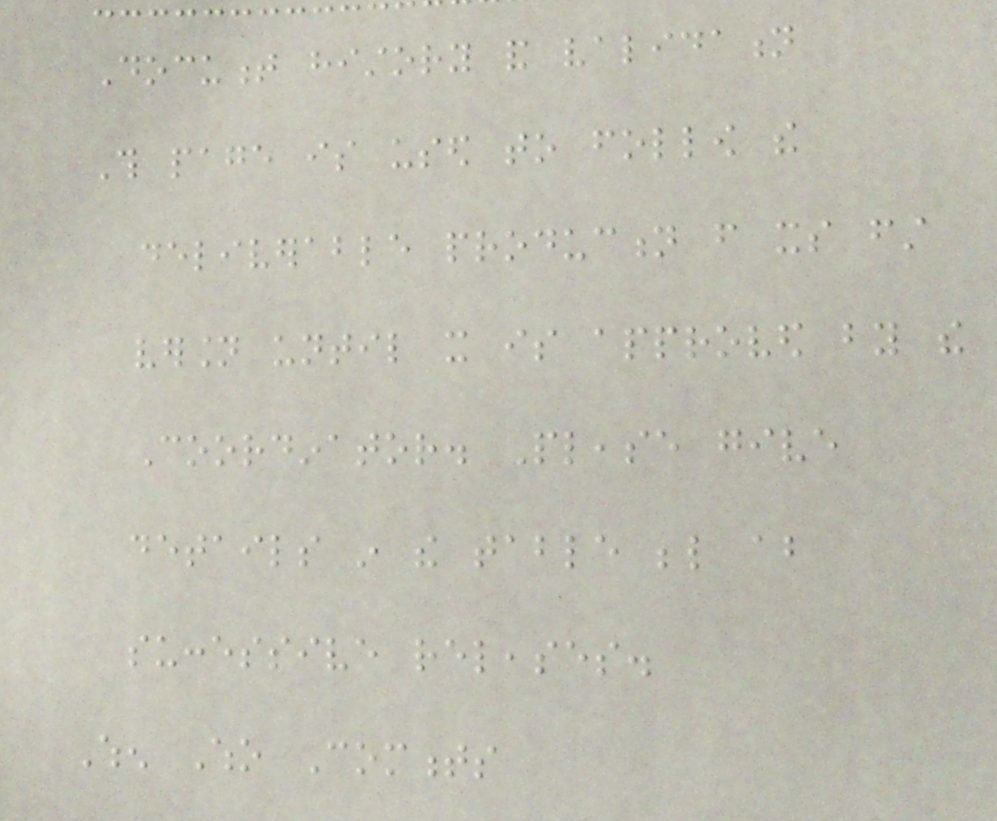Document history and validation
This page is used to follow the
deliverable production from its first
version until it is approved by the
Coordinator. Please give
details in the table below about
successive releases.
When Who Comments
